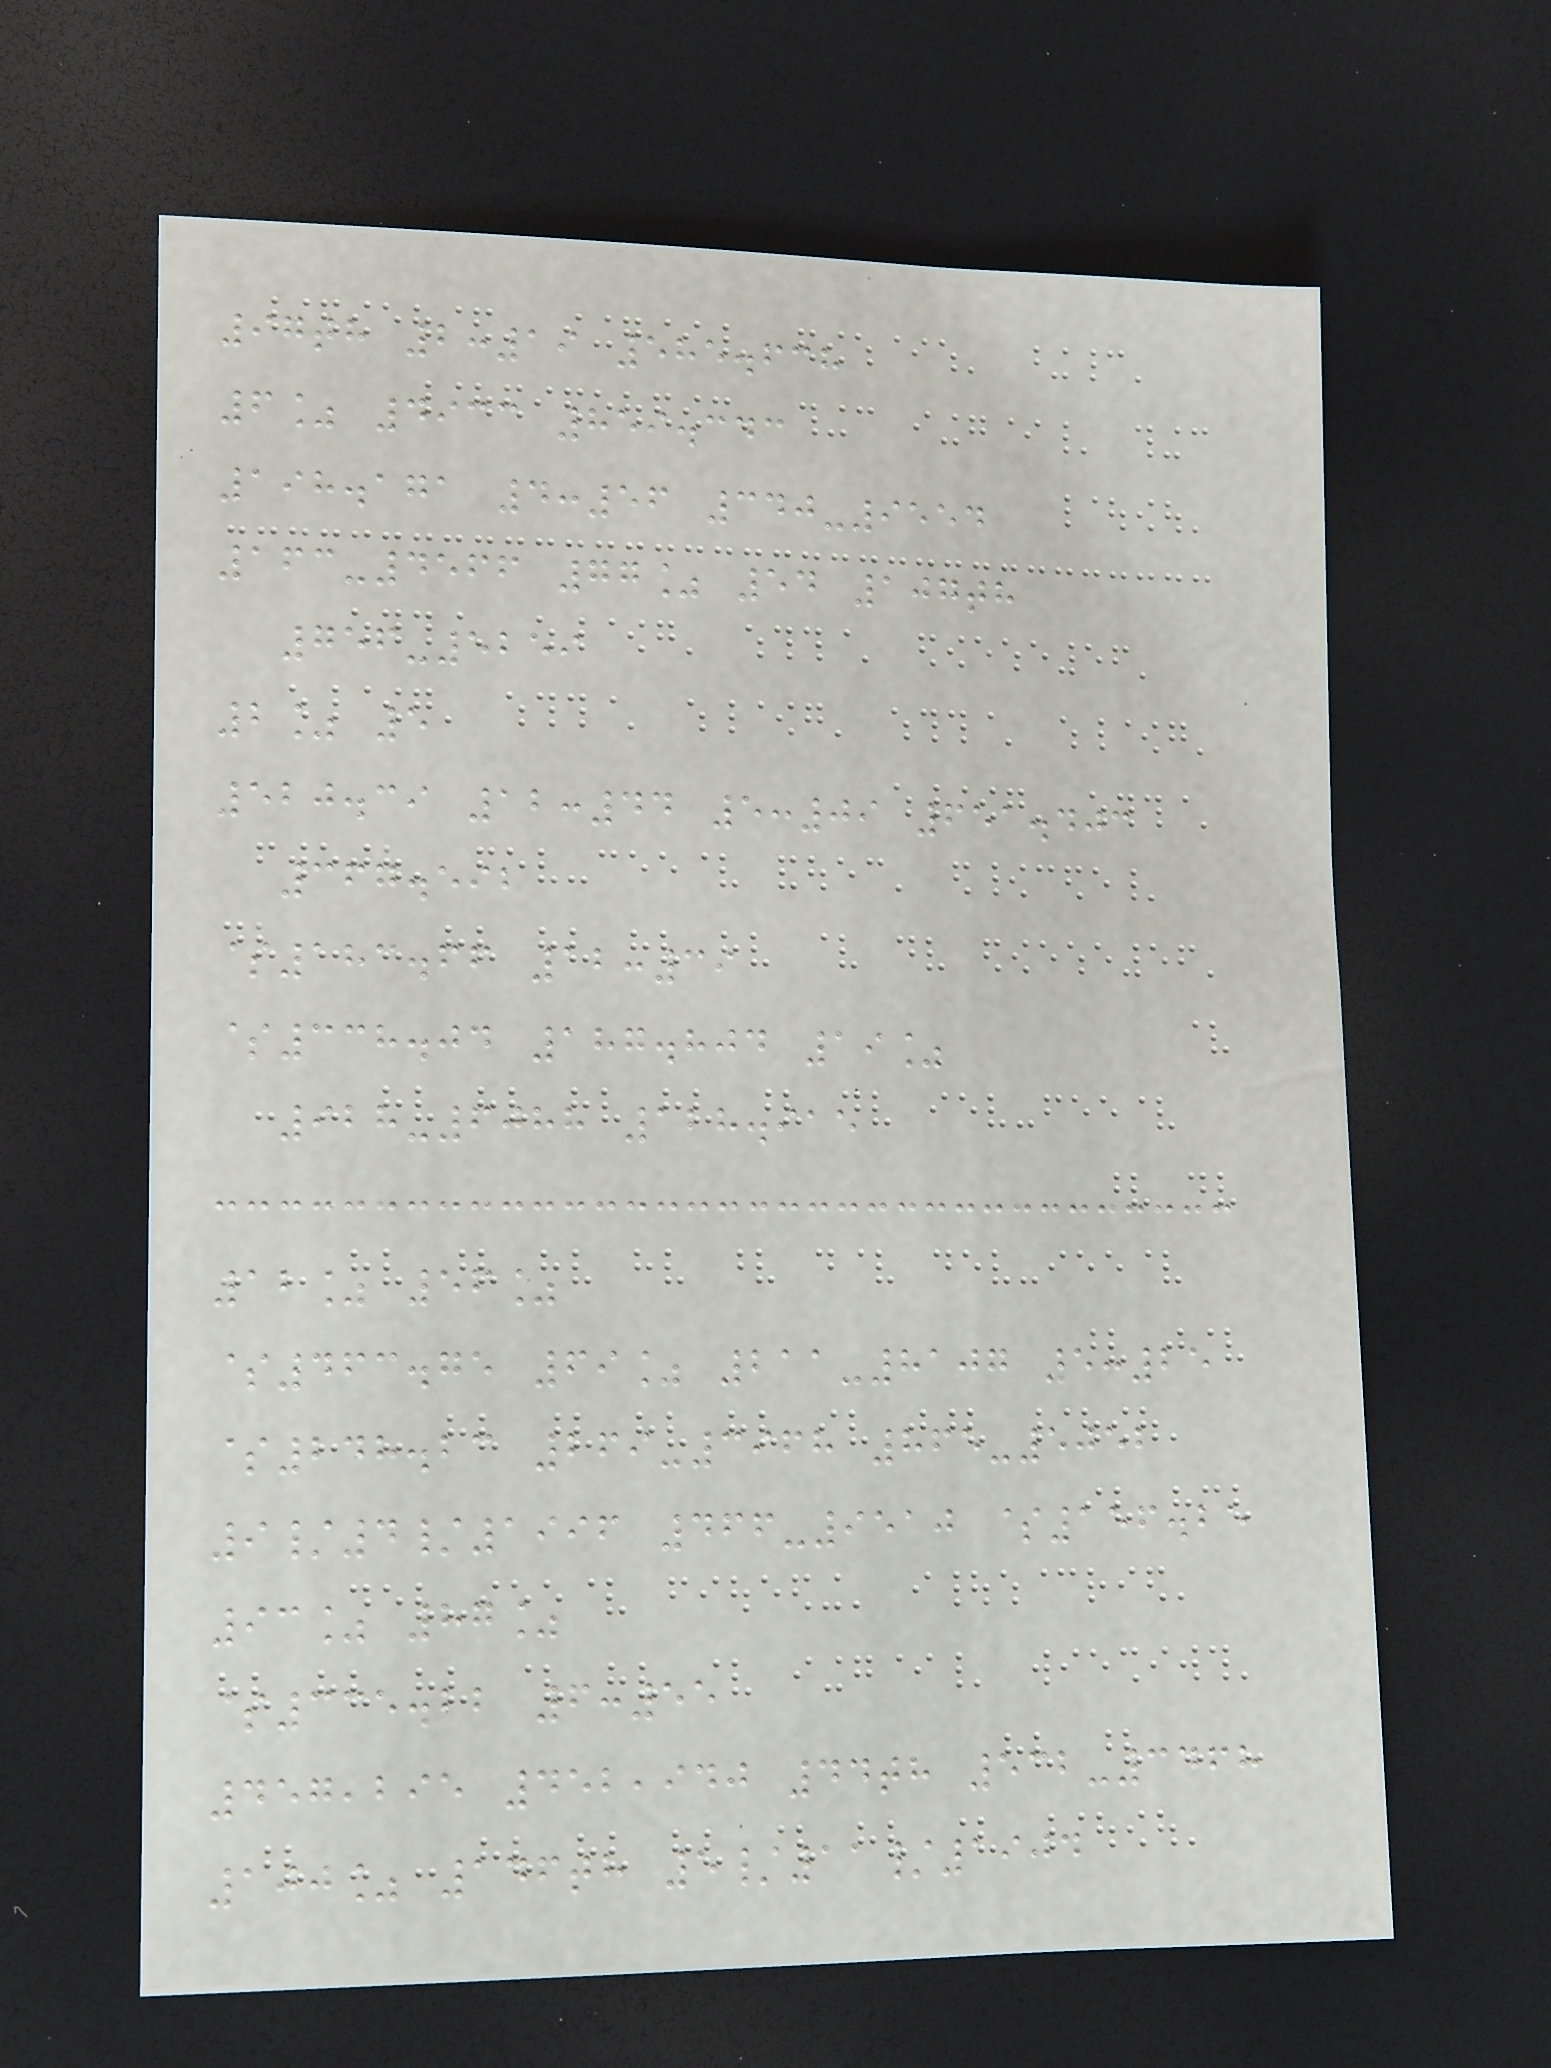97th 2:19 585.638
6% 4933 859.343
198.171 4:56 340-9554
163-4566 77% 54 107th
756-5259
2% 5
520.39 12:44 5:09 651.403
367.592
$183.66 12:39
$338.04 187.804 19%
928-6088 128.915
12% 56%
$463.75 69% 211-8107 5:25
$248.23 269-3968 865-5052
9/4/1996 466-9510 $156.25
93% 87%
$335.22 6:55
457,295 452,940 44th 532-3468
100% 146th 5/11/1904
